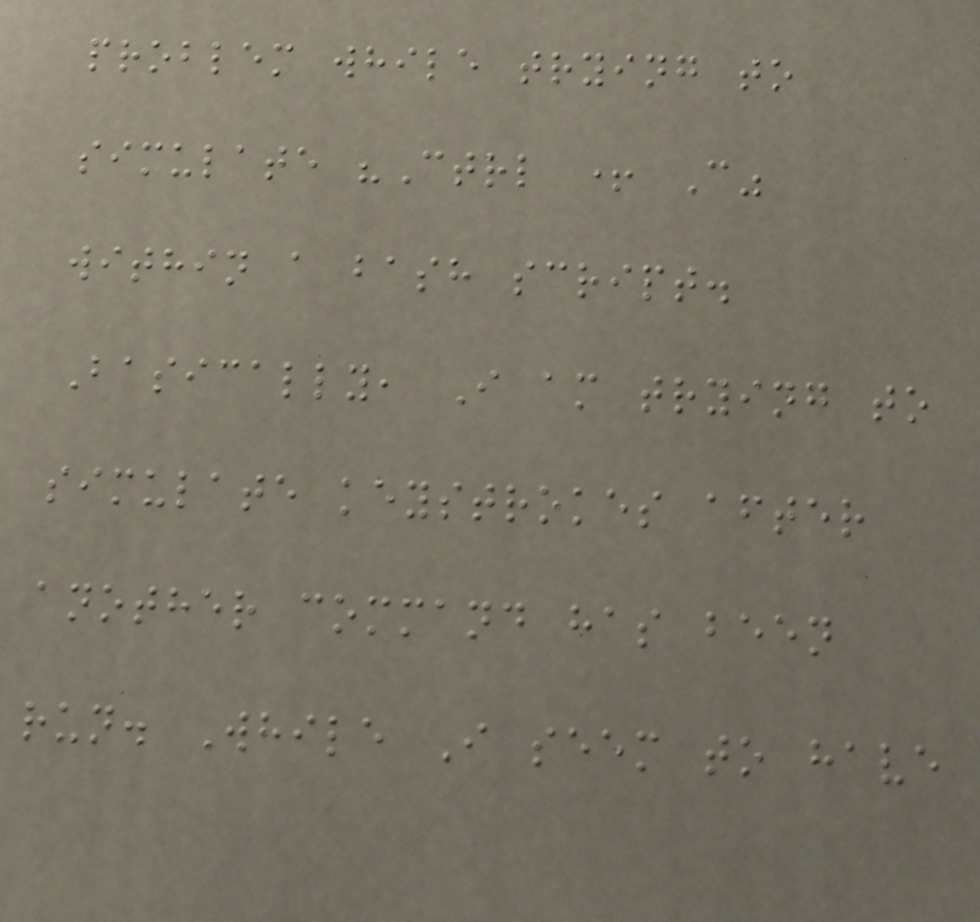problem while trying to
simulate "Ctrl + C"
within a bash script.
Basically, I am trying to
simulate keystrokes after
another command has been
run. While I seem to have
